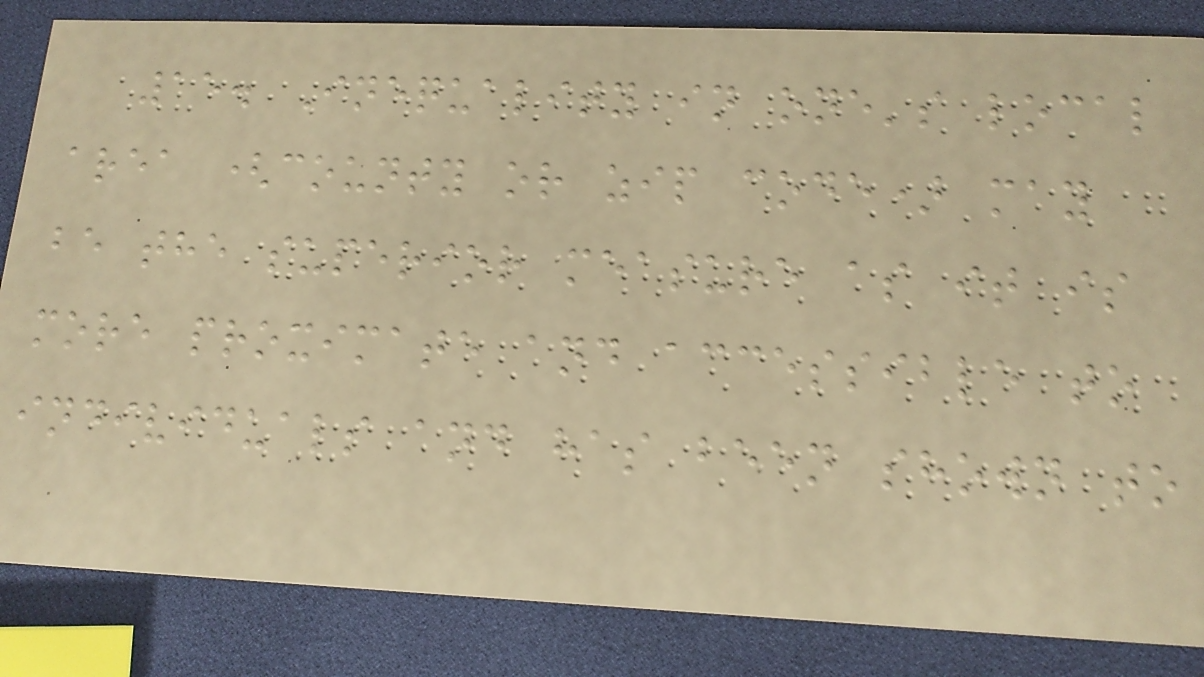15. Inequality in one's local
area (county or zip code) may
be the superior measure as it is
more proximate and accessible to
individuals and has been shown to
